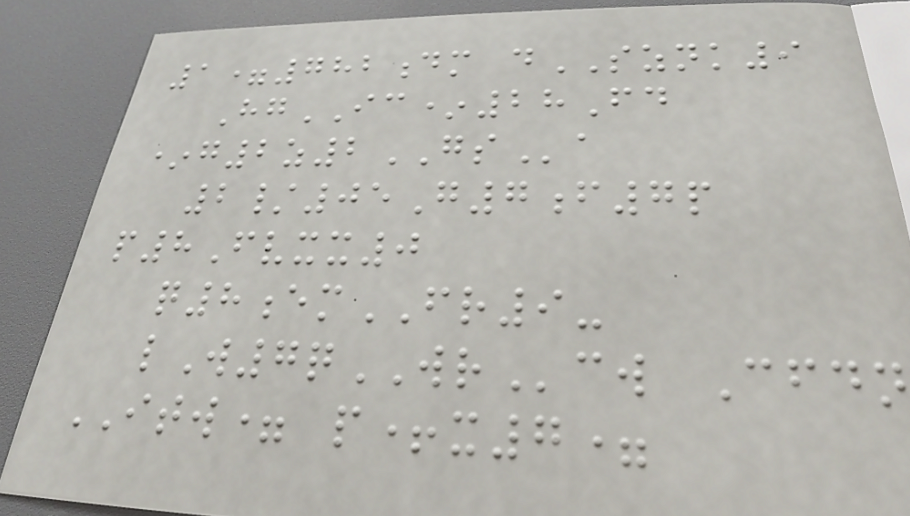1=782dm dSZNK9
HgIC*28Fd
*g2z2GSa
2/05G7f7p
p8Fvxx0
q8emFR9-
lW7qWRcw Cfdn
ITW= p+x7=
